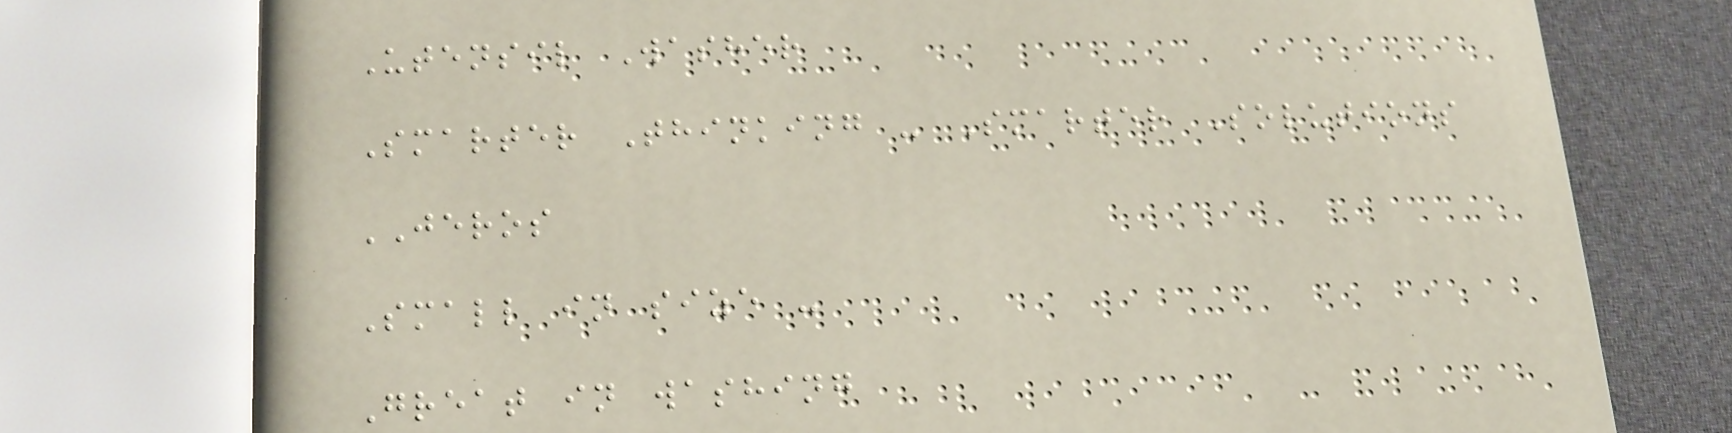Utensil Washer
Smarter Thinking - Smarter Solutions
JEROS
Small in size -
Great in washing
